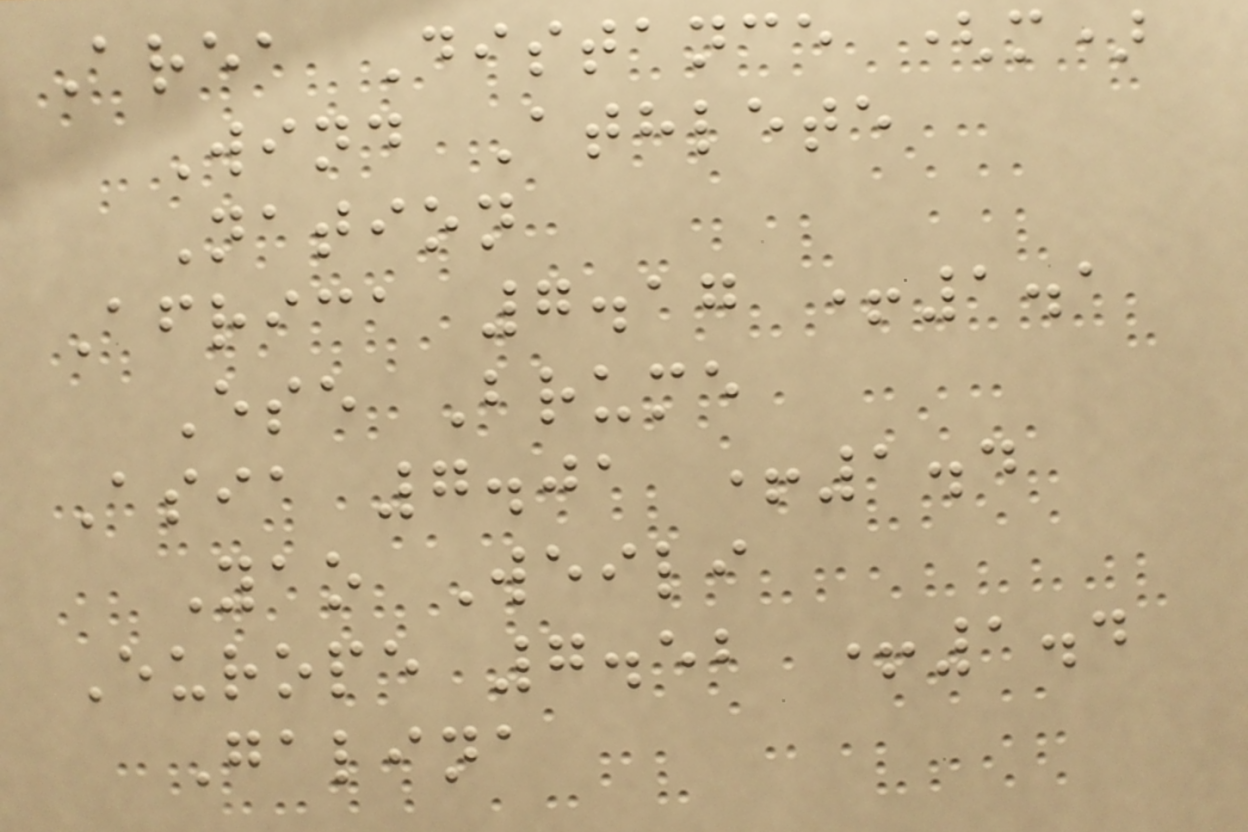Area Distance (m)
Wind Athlete
Nation
Africa 7.17 +1.1
Ese Brume
Asia 7.01 +1.4
Yao Weili
Europe 7.52 +1.4
Galina
